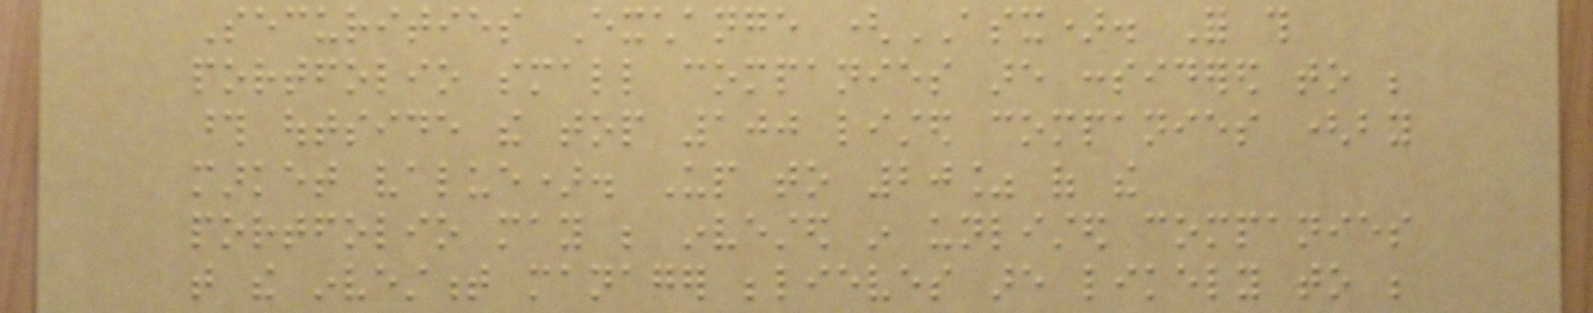Securities Exchange (ASX). For this
portfolio small companies are considered to be
those outside the top 100 listed companies (by
market value). Up to 20% of the
portfolio may be invested in unlisted companies
that the investment manager believes are likely to be
